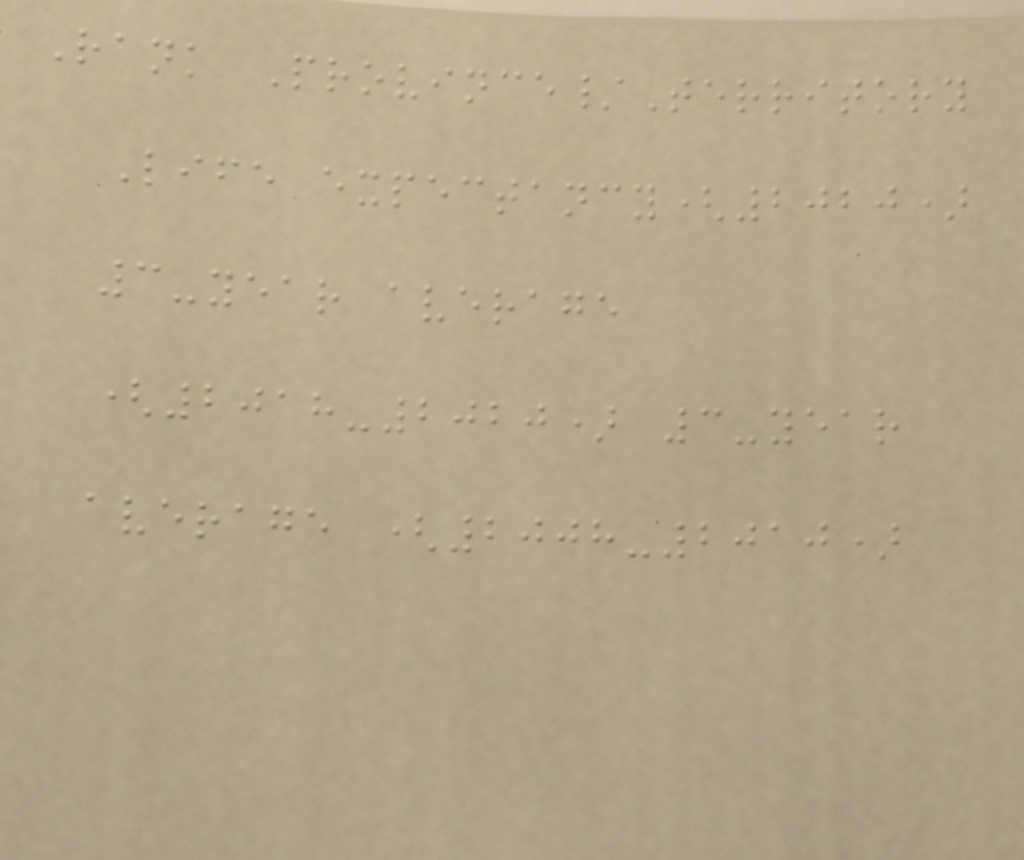Rank Province/Territory
Life expectancy(2020)
3-year average
(2018-2020) 3-year
average (2008-2010)
